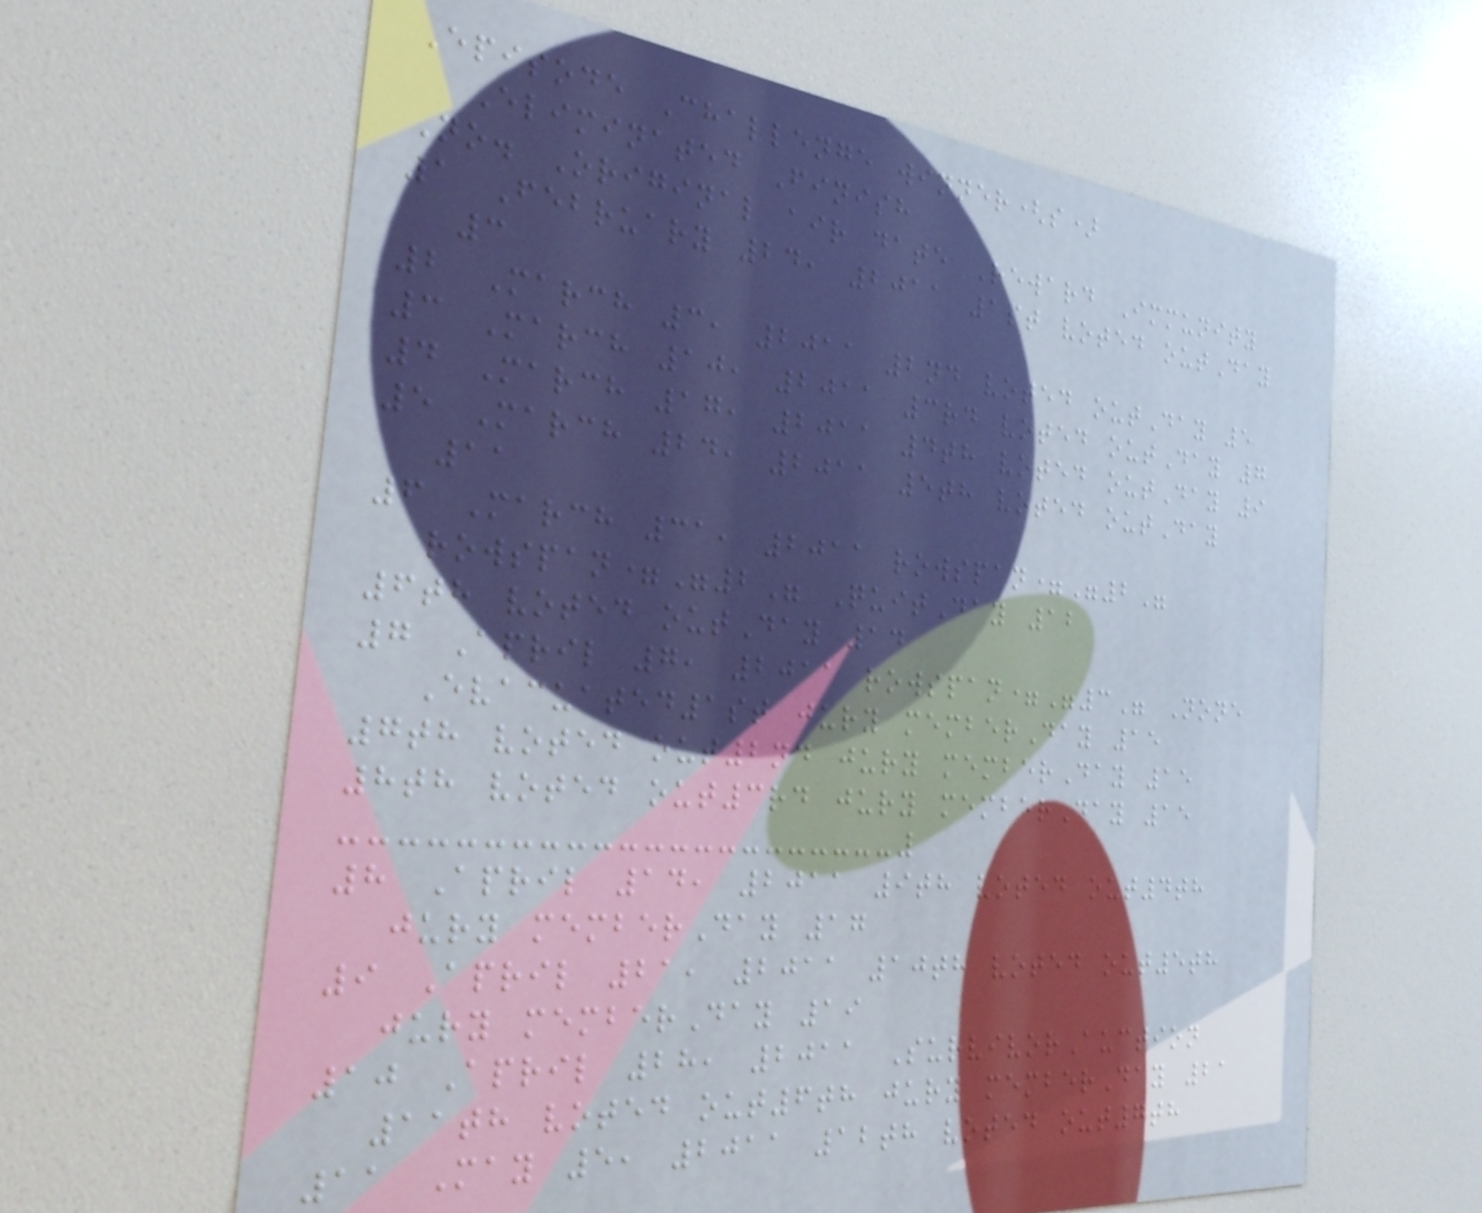Episode Challenge winner(s)
Eliminated Finish
No. Original air date Reward Immunity
1 February 24, 2011 1st voted outDay
3
2 March 3, 2011 2nd voted outDay 5
3 March 10, 2011 3rd voted outDay 7
4 March 17, 2011 4th voted outDay 9
5 March 24, 2011 5th voted outDay
11
6 March 31, 2011 rowspan="2"
rowspan="2" QuitDay 12
6th voted outDay 14
7 April 7, 2011 rowspan="3" None
Evacuated1st jury memberDay 15
7th voted out2nd jury memberDay 15
8th voted out3rd jury memberDay 15
8 April 14, 2011 9th voted out4th
jury memberDay 17
9 April 21, 2011 10th voted out5th
jury memberDay 19
10 April 28, 2011 SurvivorAuction
11th voted out6th jury memberDay 21
11 May 5, 2011 12th voted out7th
